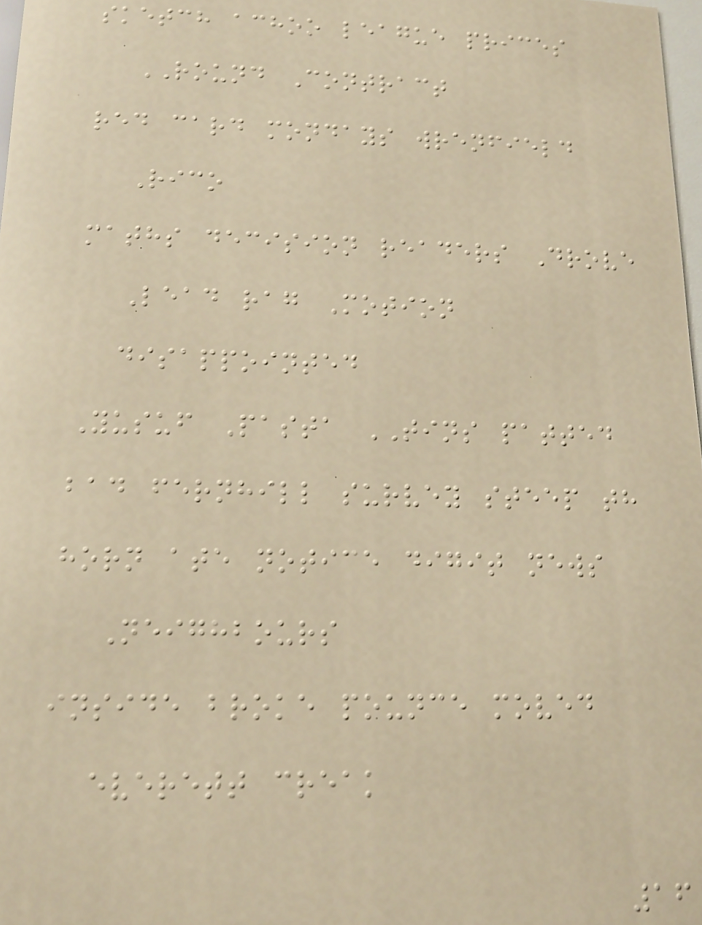sketch achoo league prices
ROUND Contract
red card mondays wrenfield
Rico
maths decision readers Drove
Lead rag Motion
disappointed
Yusuf Pasta TINS patted
bad fernhill survey steep th
horn ate notice digit news
Neighbours
inside broke pounce moved
everett creak
16
